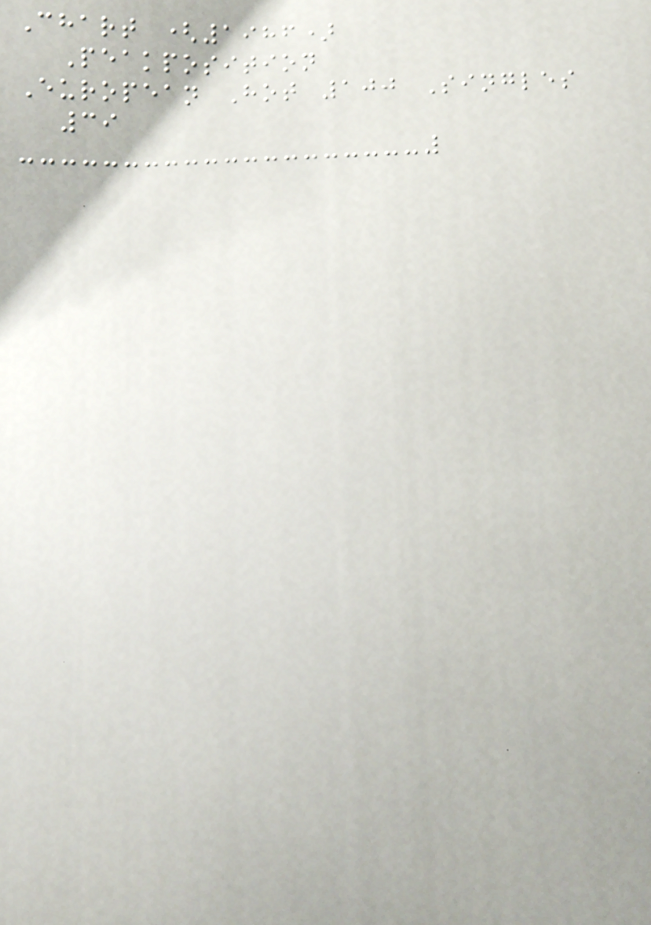Chart (1986)
Peakposition
European Hot 100 Singles
39
